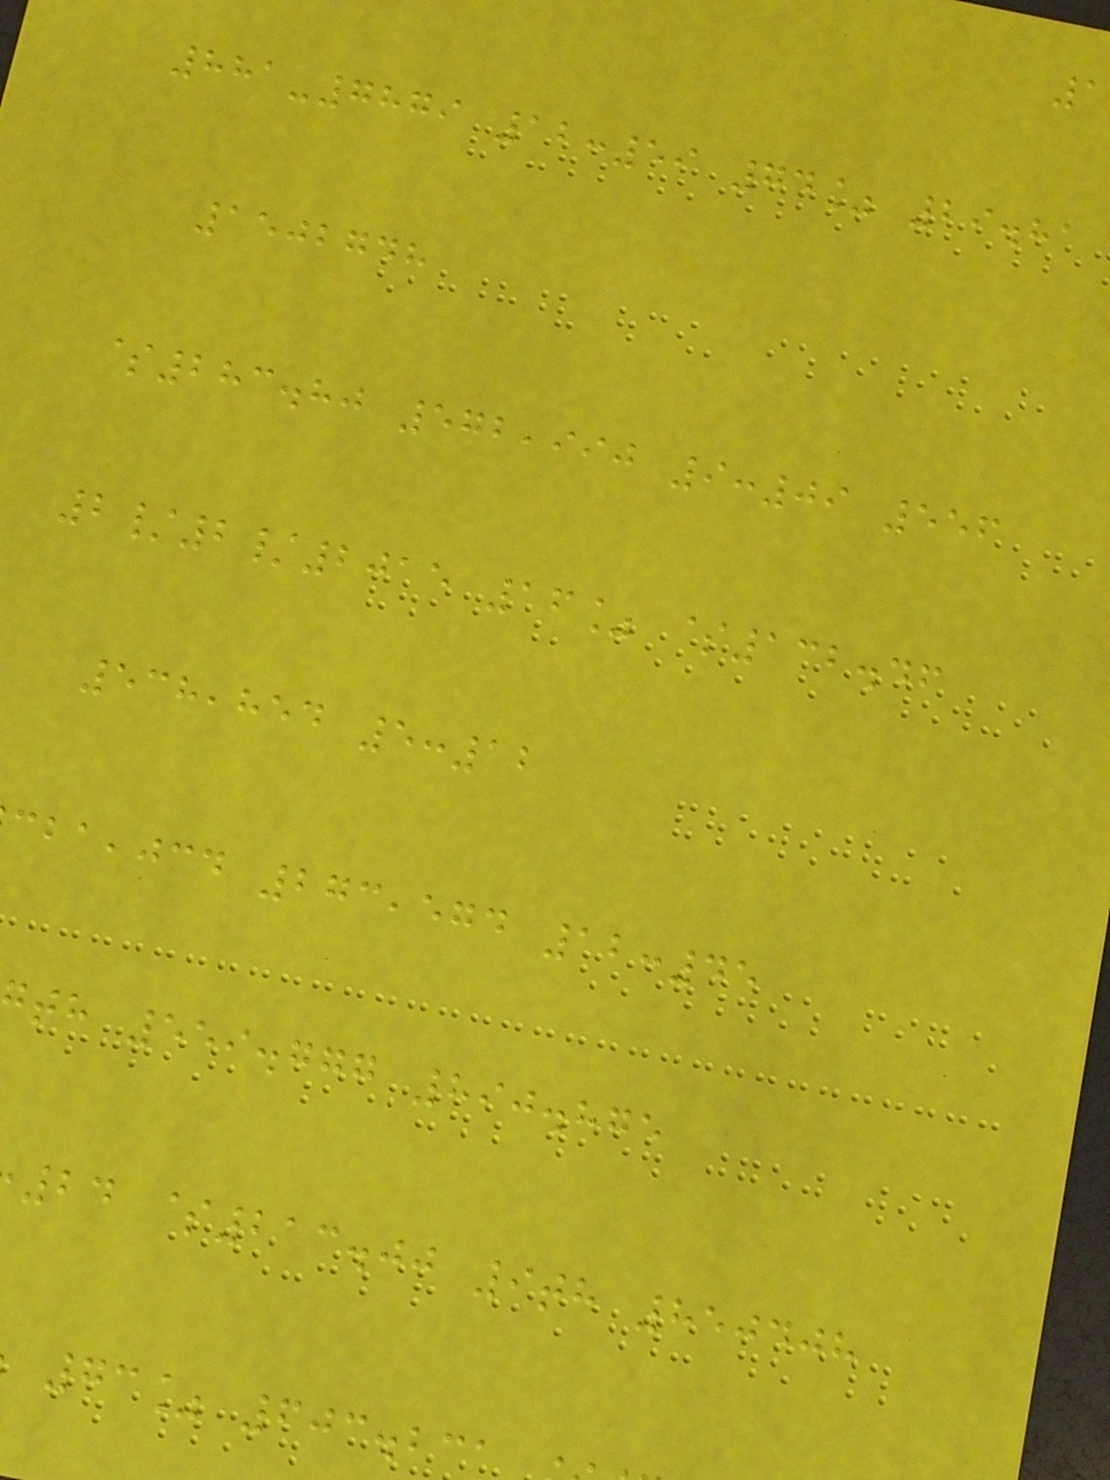881-7879 12:59 74% 29.81
1502748
$283.80 572,990 9:09 556
2/2/2015 16% $132.46
538,854 5:12
,jcd 273,574 12:45
th 559.777 890.875
24 $213.00 9th 850408
73% 603.23
